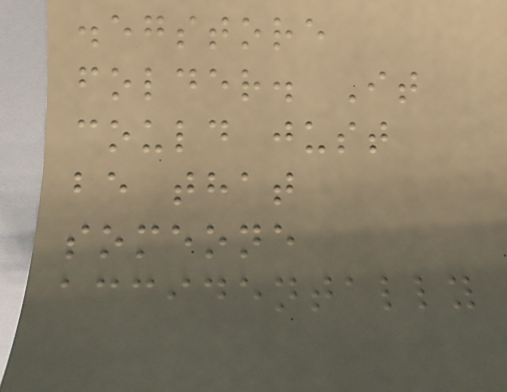.egstore
folder. It
could just
be that
someone
accidentally
